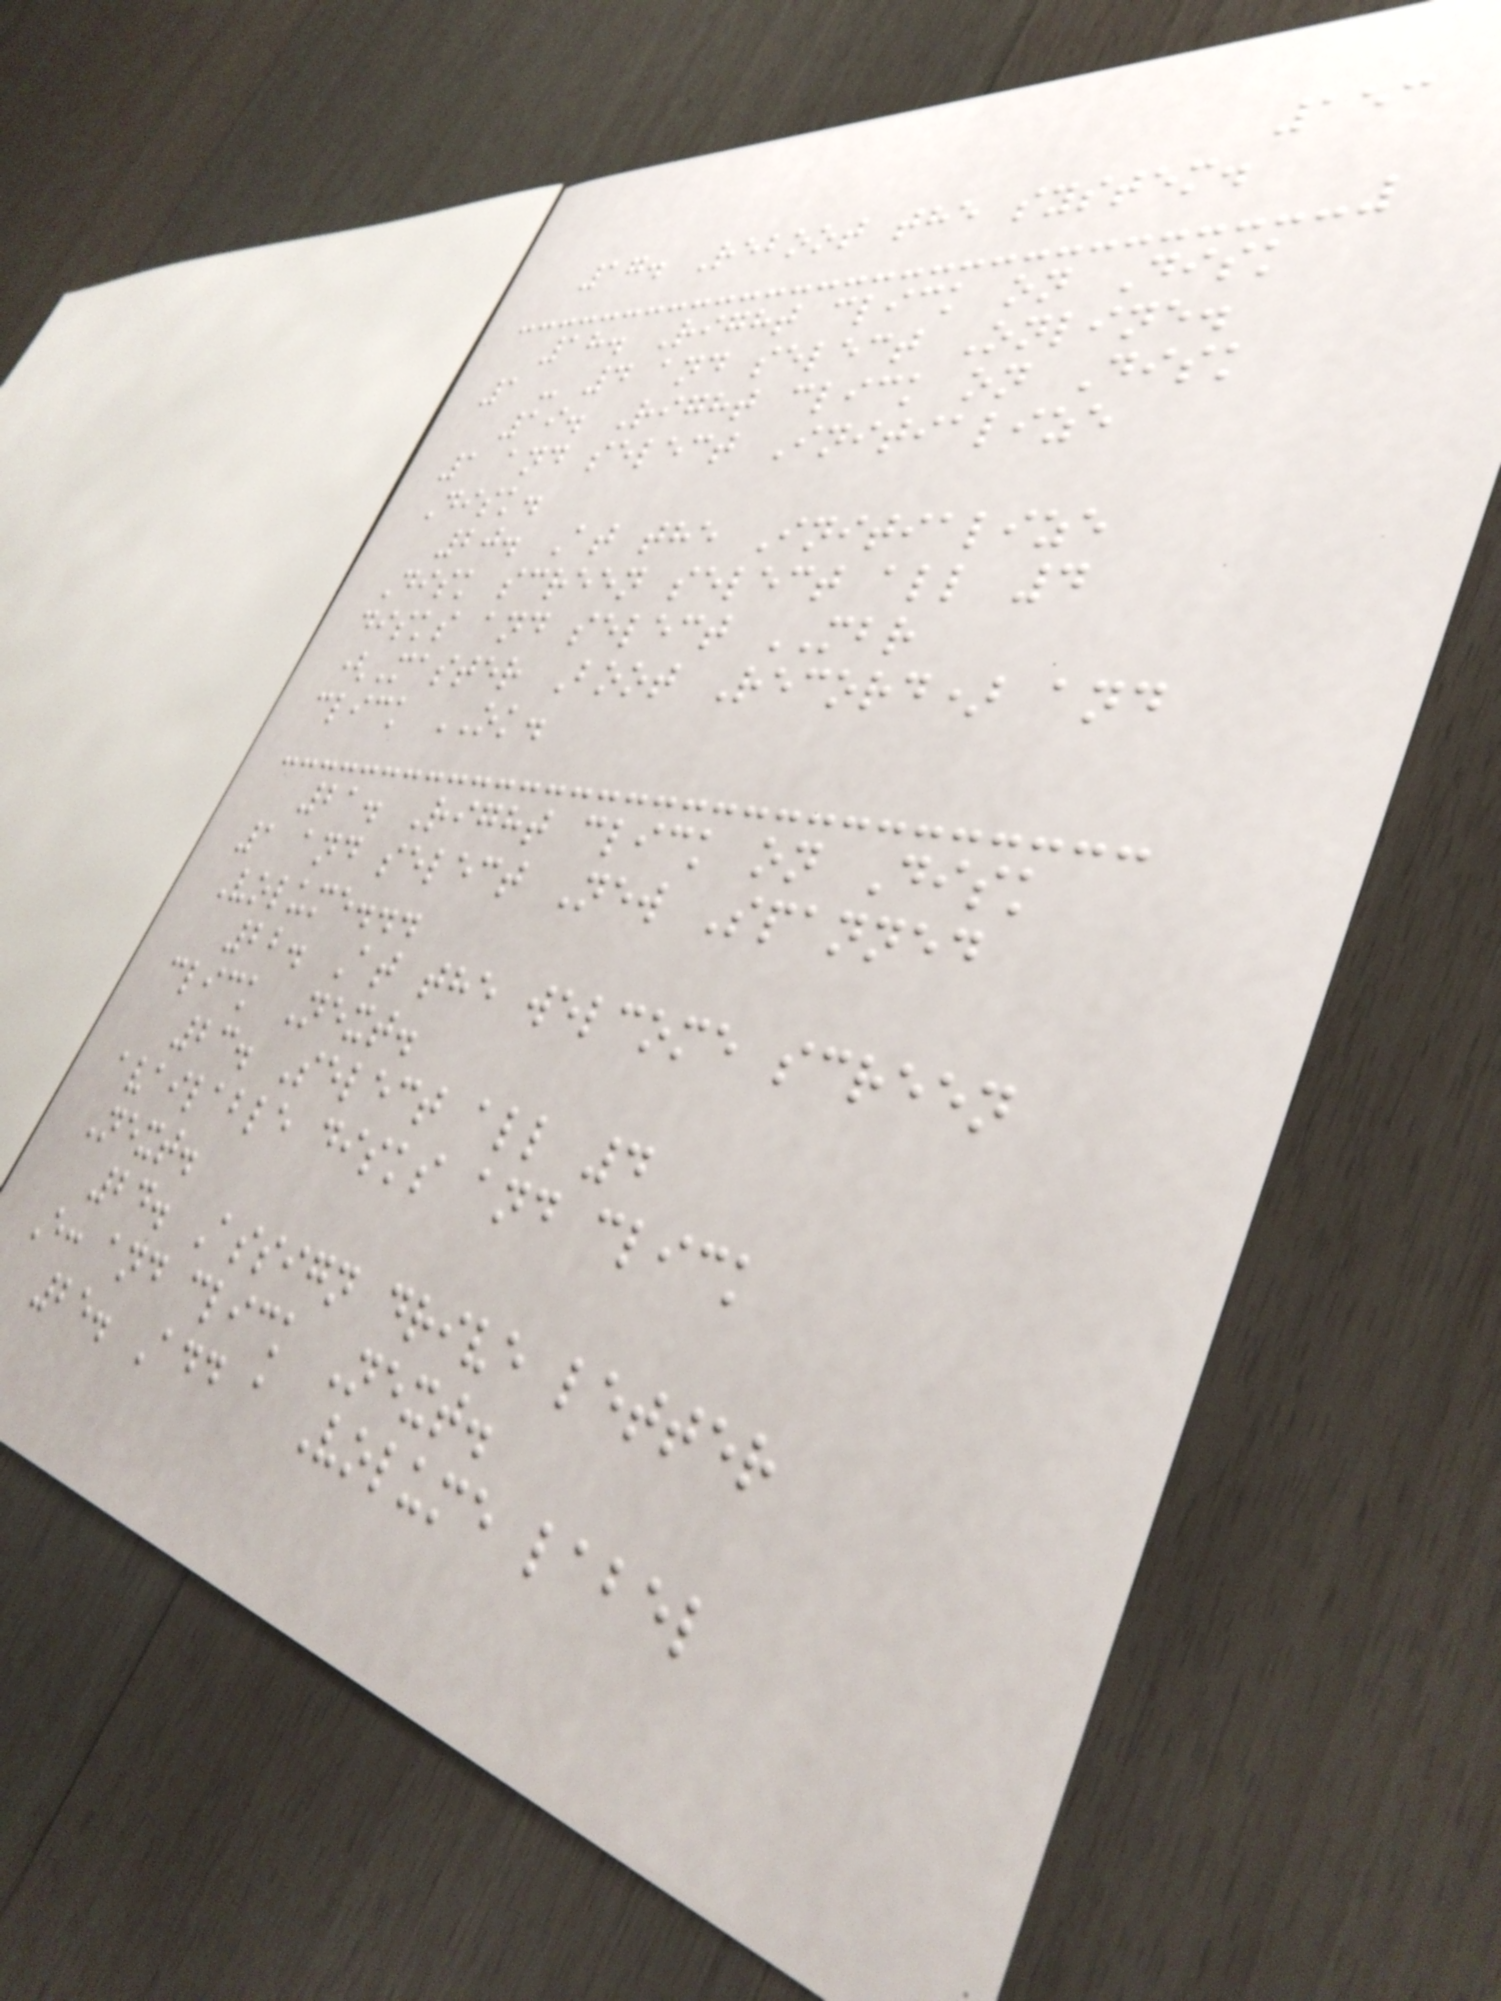153
17. Reboot the system.
18. Right click on Disk
1 - 4 and select Online.
19. Right click on Disk
1 and select Initialize
Disk.
20. At the Initialize
Disk screen select all 4
disks and select MBR
(Master Boot Record) and
click OK.
21. Right click on Disk
1 and select New Spanned
Volume...
22. At the welcome screen
click Next.
23. Select all 4
available disks and click
Next.
24. Assign drive letter
E: and click Next.
25. Add a Volume label
